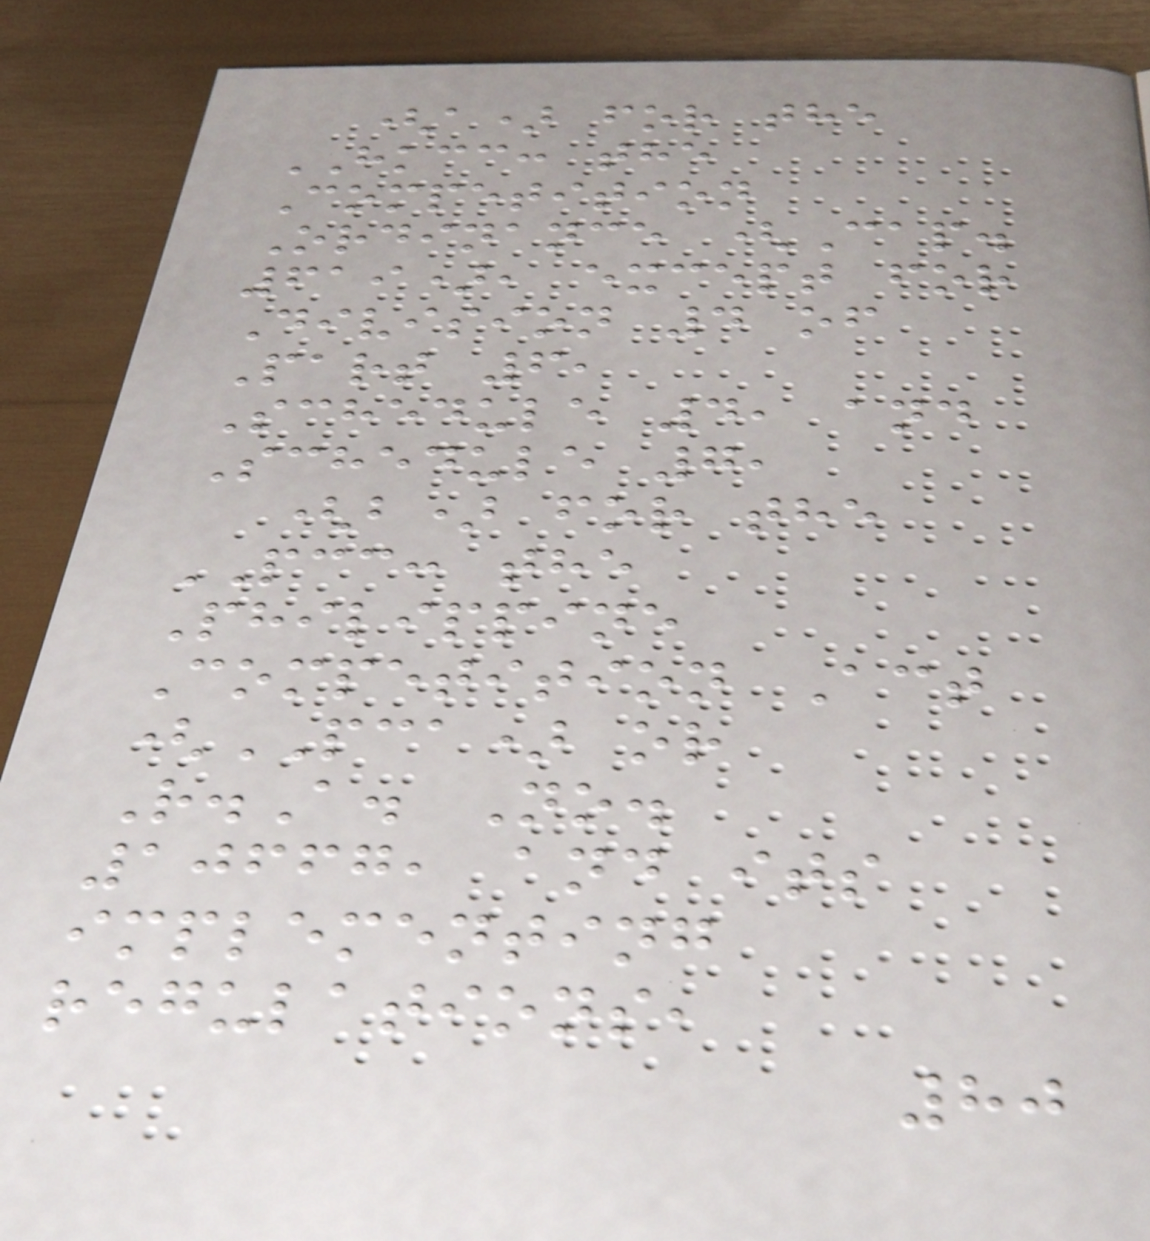(a) for the
HKCC: the
Competition
Ordinance (Cap.
619), except for
Division 4 of
Part 6,
Schedule 4, and
Schedule 7,
(b) for the
PCC: the
Philippine
Competition Act
(PCA) or
R.A. No.
10667, and its
implementing
regulations,
80
